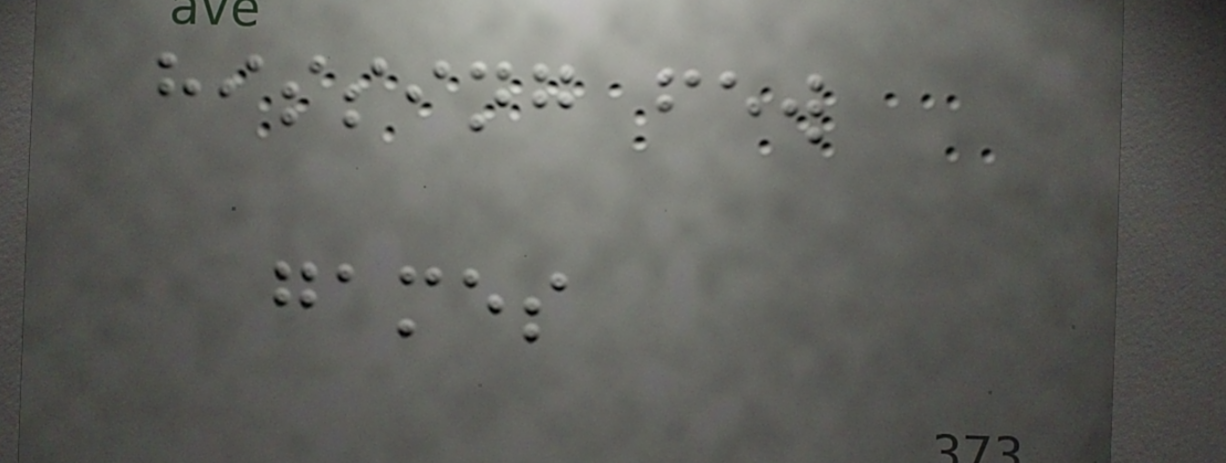hissing few
games
